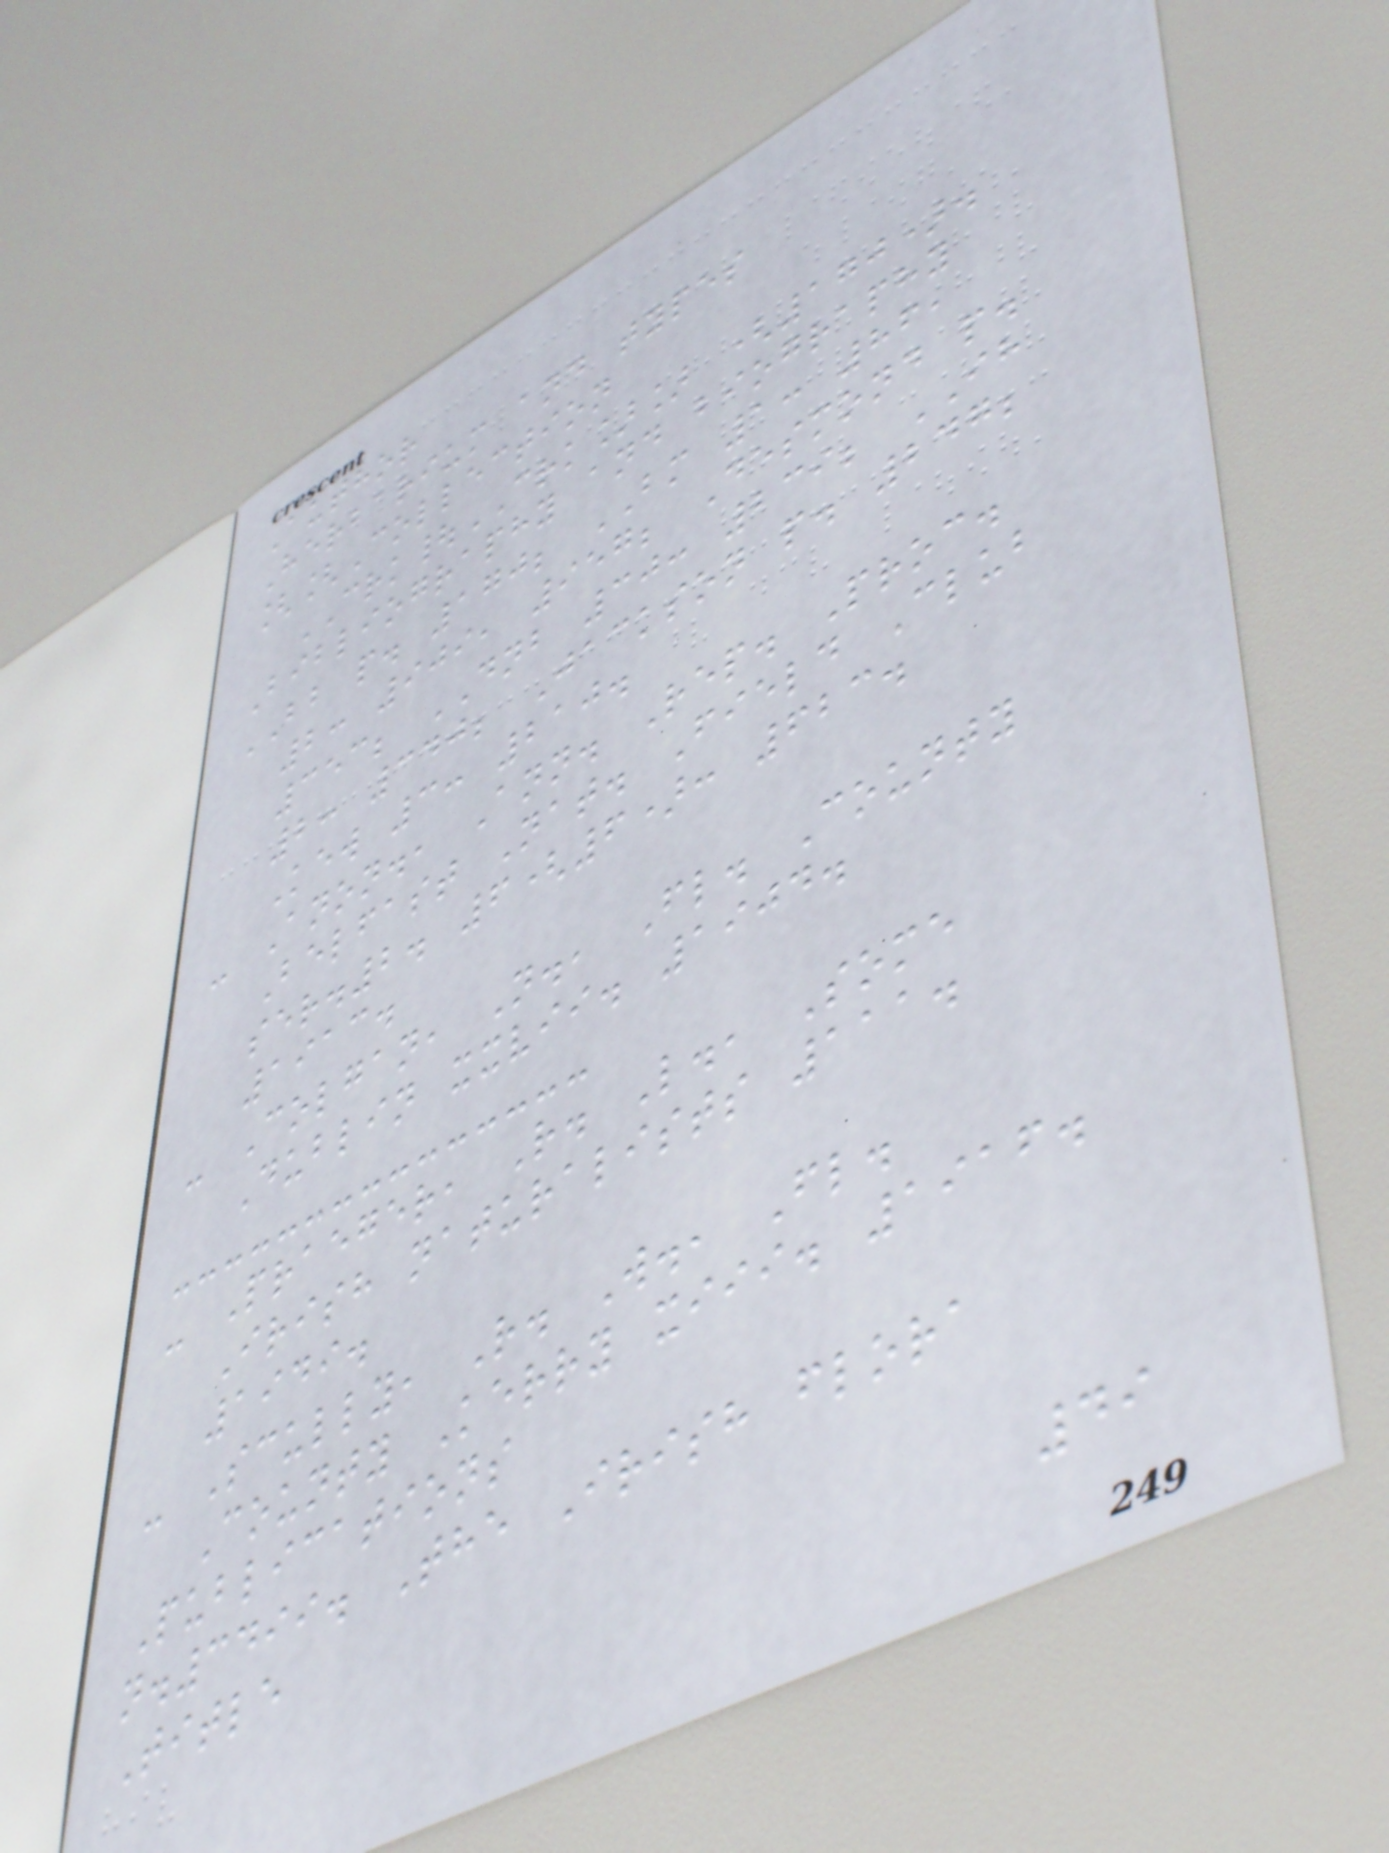Author
Herbarium and types
[[Collection
CRK|CRK]] (170).
Bibliography and biography
BB p. 170; BM 1: 86,
2: 909, 957; Desmond p.
353; DNB 30: 239; IH
2: 340; Jackson p. 247;
Kew 3: 210.
- Anon., Ann. Rep. Proc.
Belfast Nat. Field Club
ser.2. 6(6): 623.
1913.
- Colgan, N., Fl. County
Dublin xxvii. 1904.
- Praeger, R. L., Some
Irish naturalists 111.
1949.
- Scully, R. W., Fl.
County Kerry xiii. 1916.
Publications
n.3499. The Irish flora
Title
49
